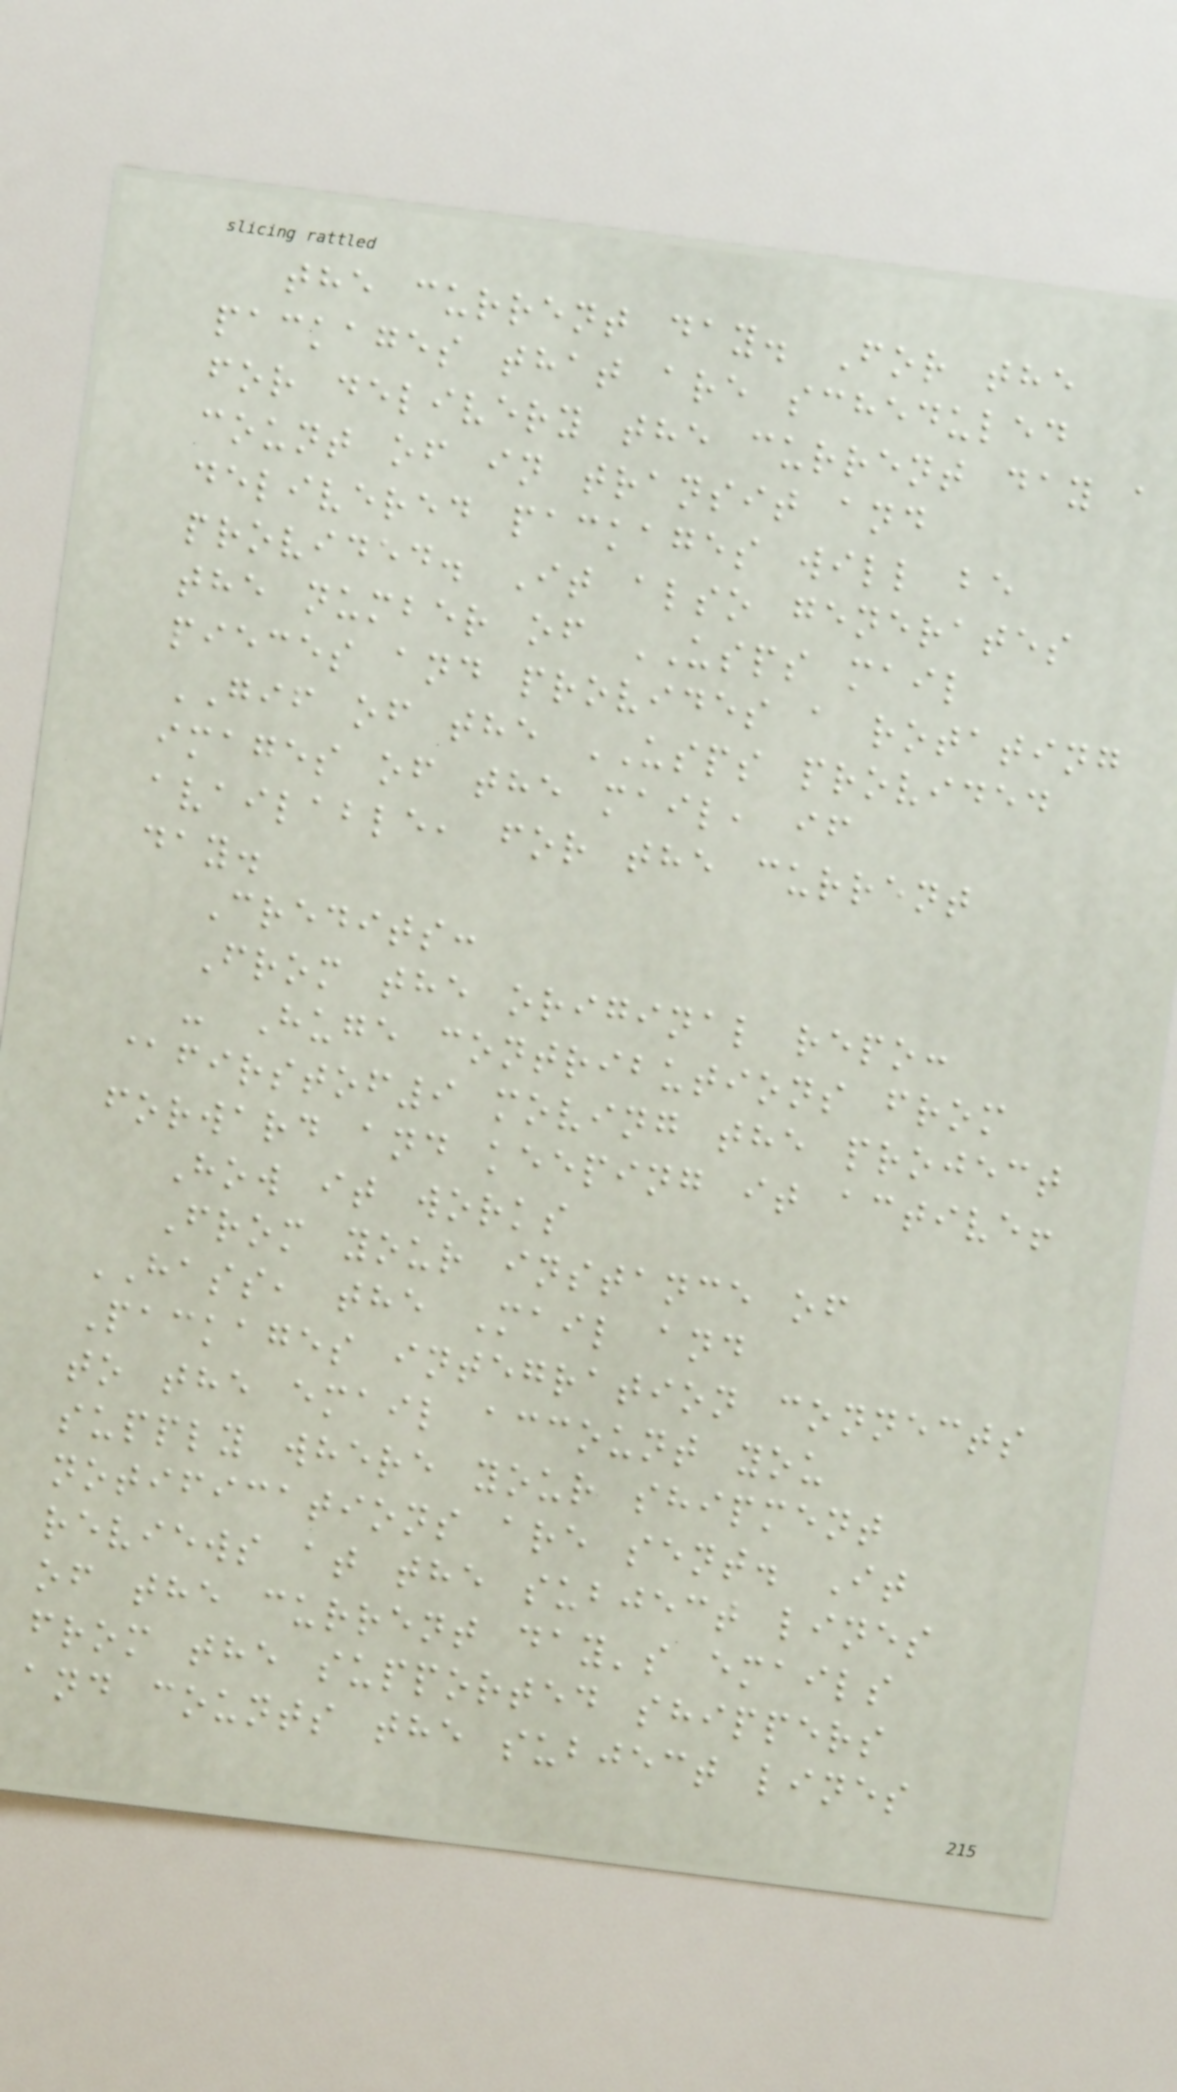the current day. For the
packages that are scheduled
for delivery the current day a
count of in transit and
delivered packages will be
provided. It also generates
the number of USPS mail
pieces and provides a rotating
GIF of the USPS provided
images of the mail, if
available, for the current
day.
Credits:
From the original repo:
- Huge contributions from
@firstof9 moving the project
forward and keeping it active!
How it works
From your instance of
HASS, the Mail and
Packages integration connects
to the email account you
supply where your shipment
notifications are sent. It
reviews at the subject lines
of the current day's emails
from the supported shippers
and counts the subject lines
